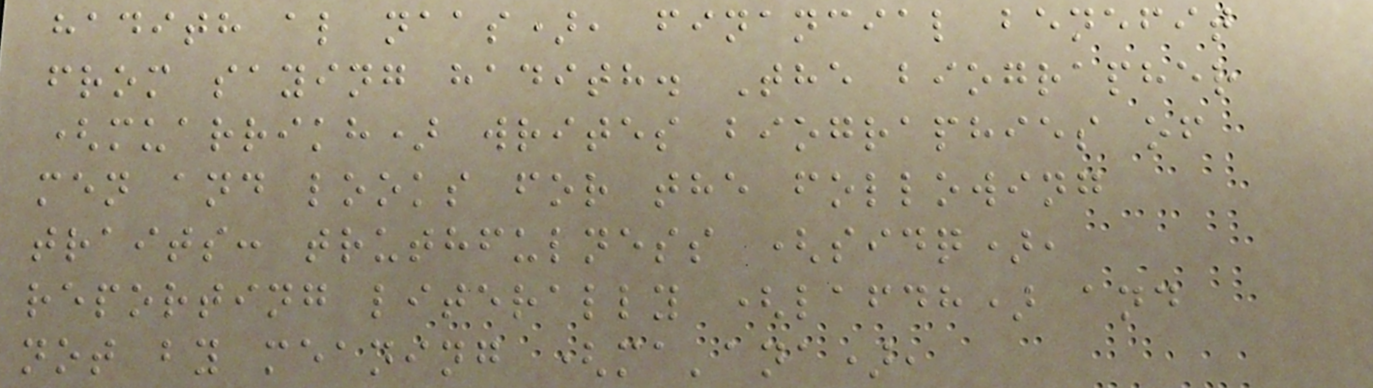hadith al naas), financial benefit
from saying hadith. The biographer
(muarrikh) writes biographies of
men and looks for the following
traits: truthfulness (sidq),
reporting literally (lafdh) and
not by meaning (ma'ana),
